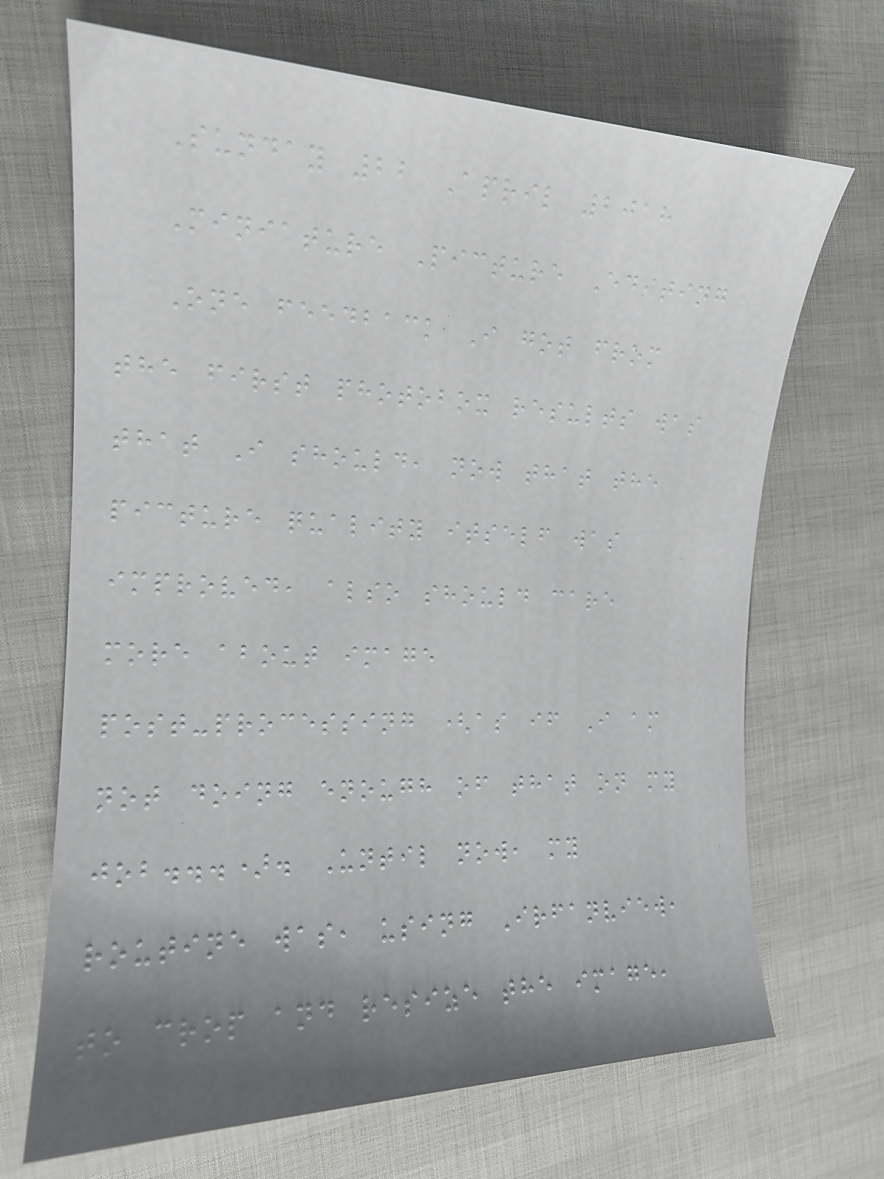Sunday 22 April 2018
Miniature Picture Editing
One feedback I got from
the first photobox results was
that I should, now that the
picture quality itself was
improved, also should care
more about image
post-processing (as if I am
not doing enough of that on my
job...). Until now, my
routine was, using Irfanview,
to crop and resize the image,
